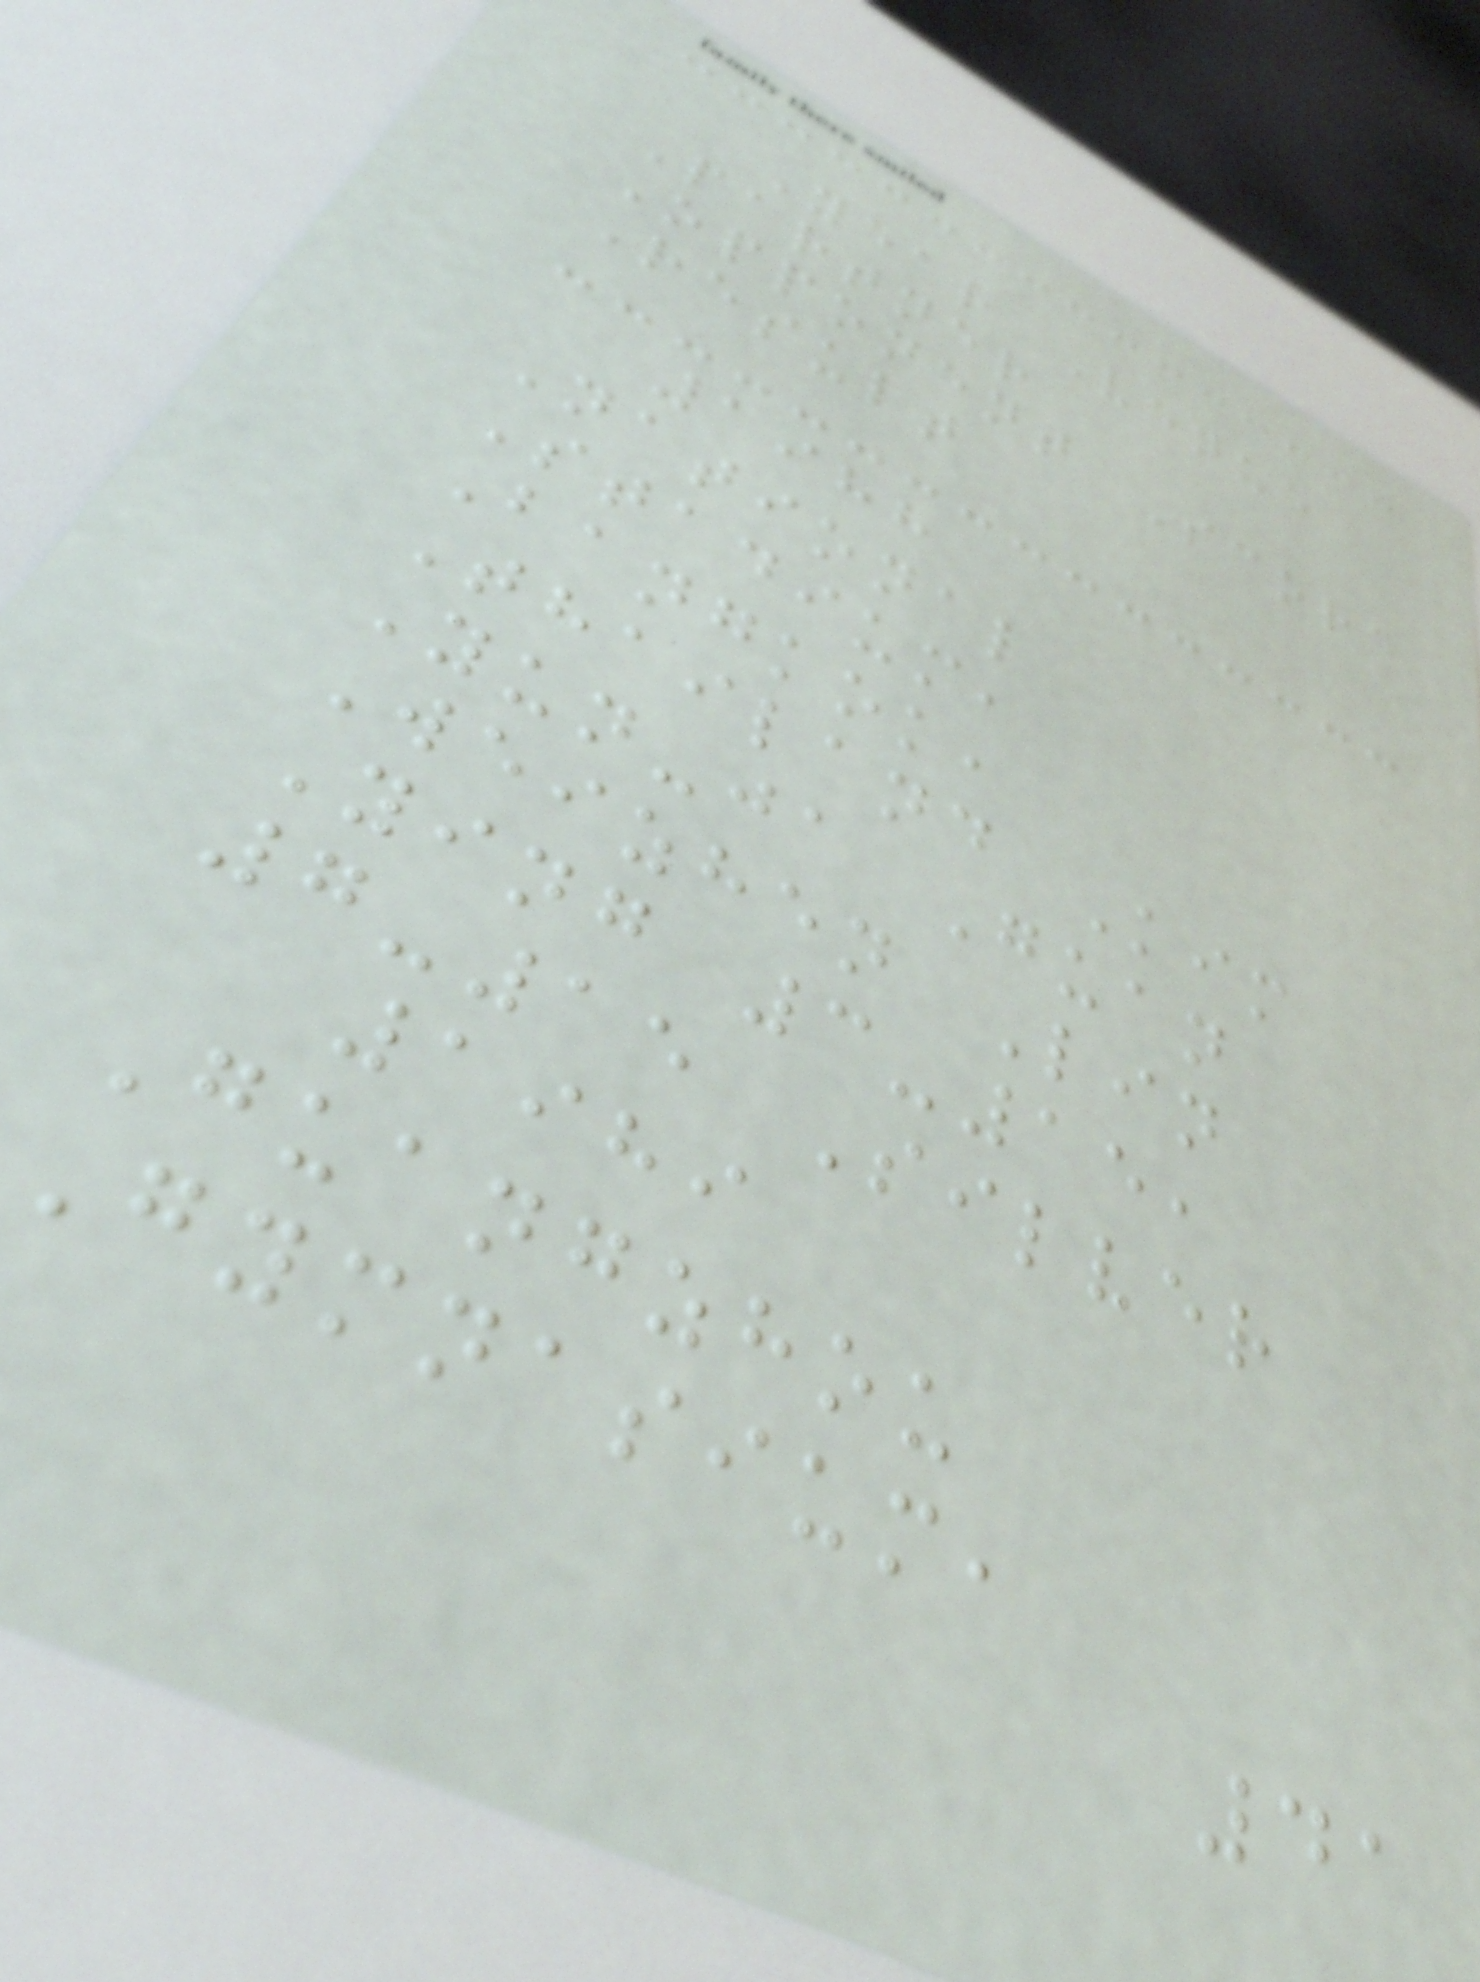Year Venue
Partner
Opponent Score
Result
1988
National
Stadium,
Bangkok,
Thailand Kim
Yun-ja Guan
Weizhen Lin
Ying 3-15,
7-15 Silver
1989
Guangzhou
Gymnasium,
41
